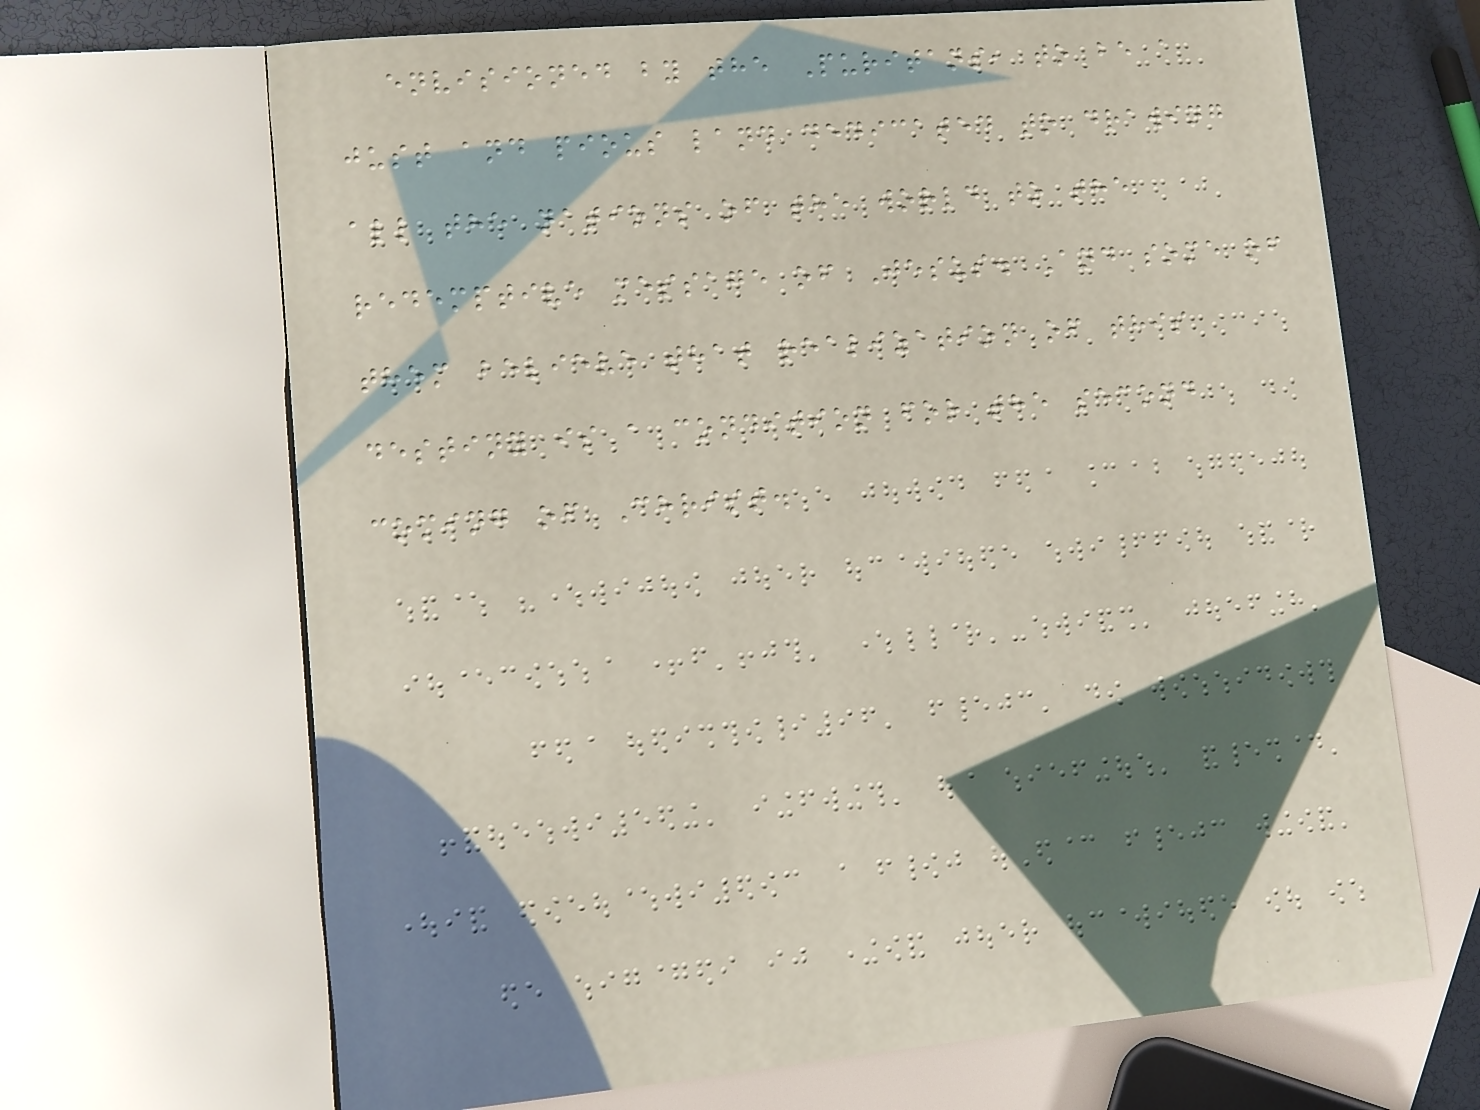envisioned by the Puritans, to be a
just and pious land dedicated to drawing
all the nations of the world to the
redemptive message of Jesus. And some of
them believe that realization of this
destiny is a condition for the second
coming of Christ.
